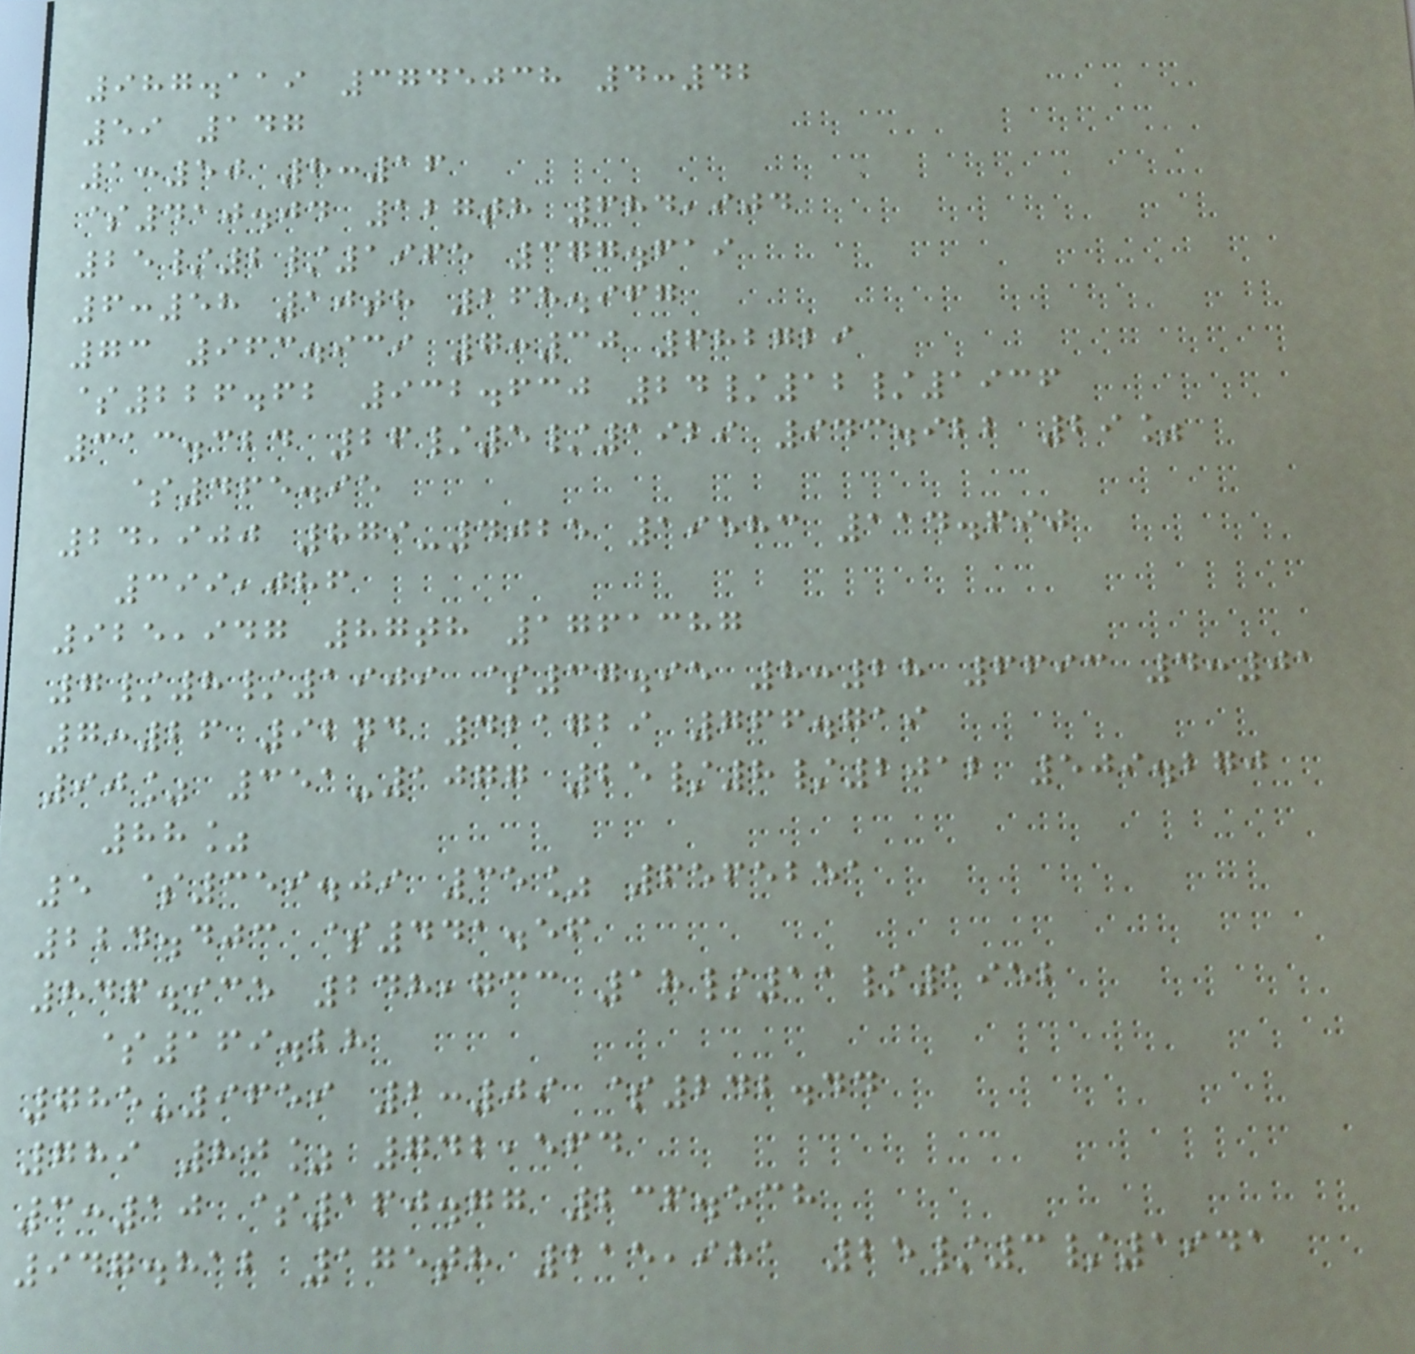987.119 3745038 4:42
59 147
1:50 8:16
$410.04 127th 684,904
25/2/1965 377.619
6:58 10th 268.967
73 963.939 7:30 682729
$226.62 932.630 24/12/1936
313.324 26/5/1929 943.922 29%
$465.95
24,900 879-4025 19583 114.690
399,086
925,947 87th 1761387
7/8/1909 $37.95 8:28 6693 4:01
7:26 92nd 421729 766.719
90% 351-1077 25/8/2012 509.270
88%
5 $359.09 35% 6565251
224.403 $441.56
846.935 248,733 18/11/1952
$169.28
785-9659 2:09 $242.44
789 80% 742,564
3:10 $160.77 236.538
947.812 175th 215,981 25/3/1941
